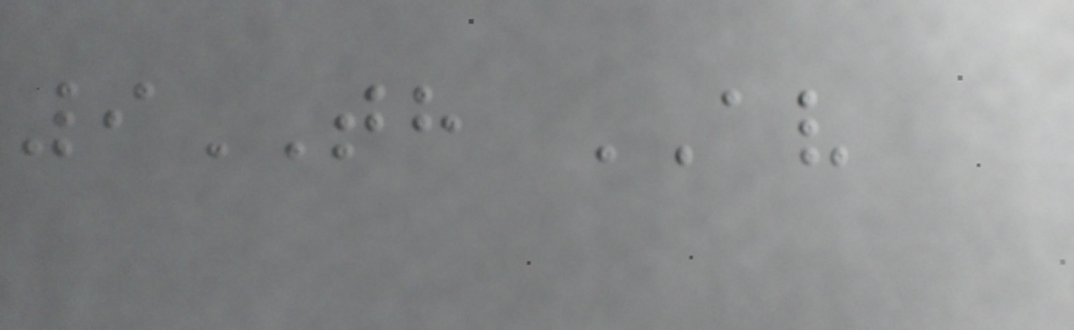9TH AV
